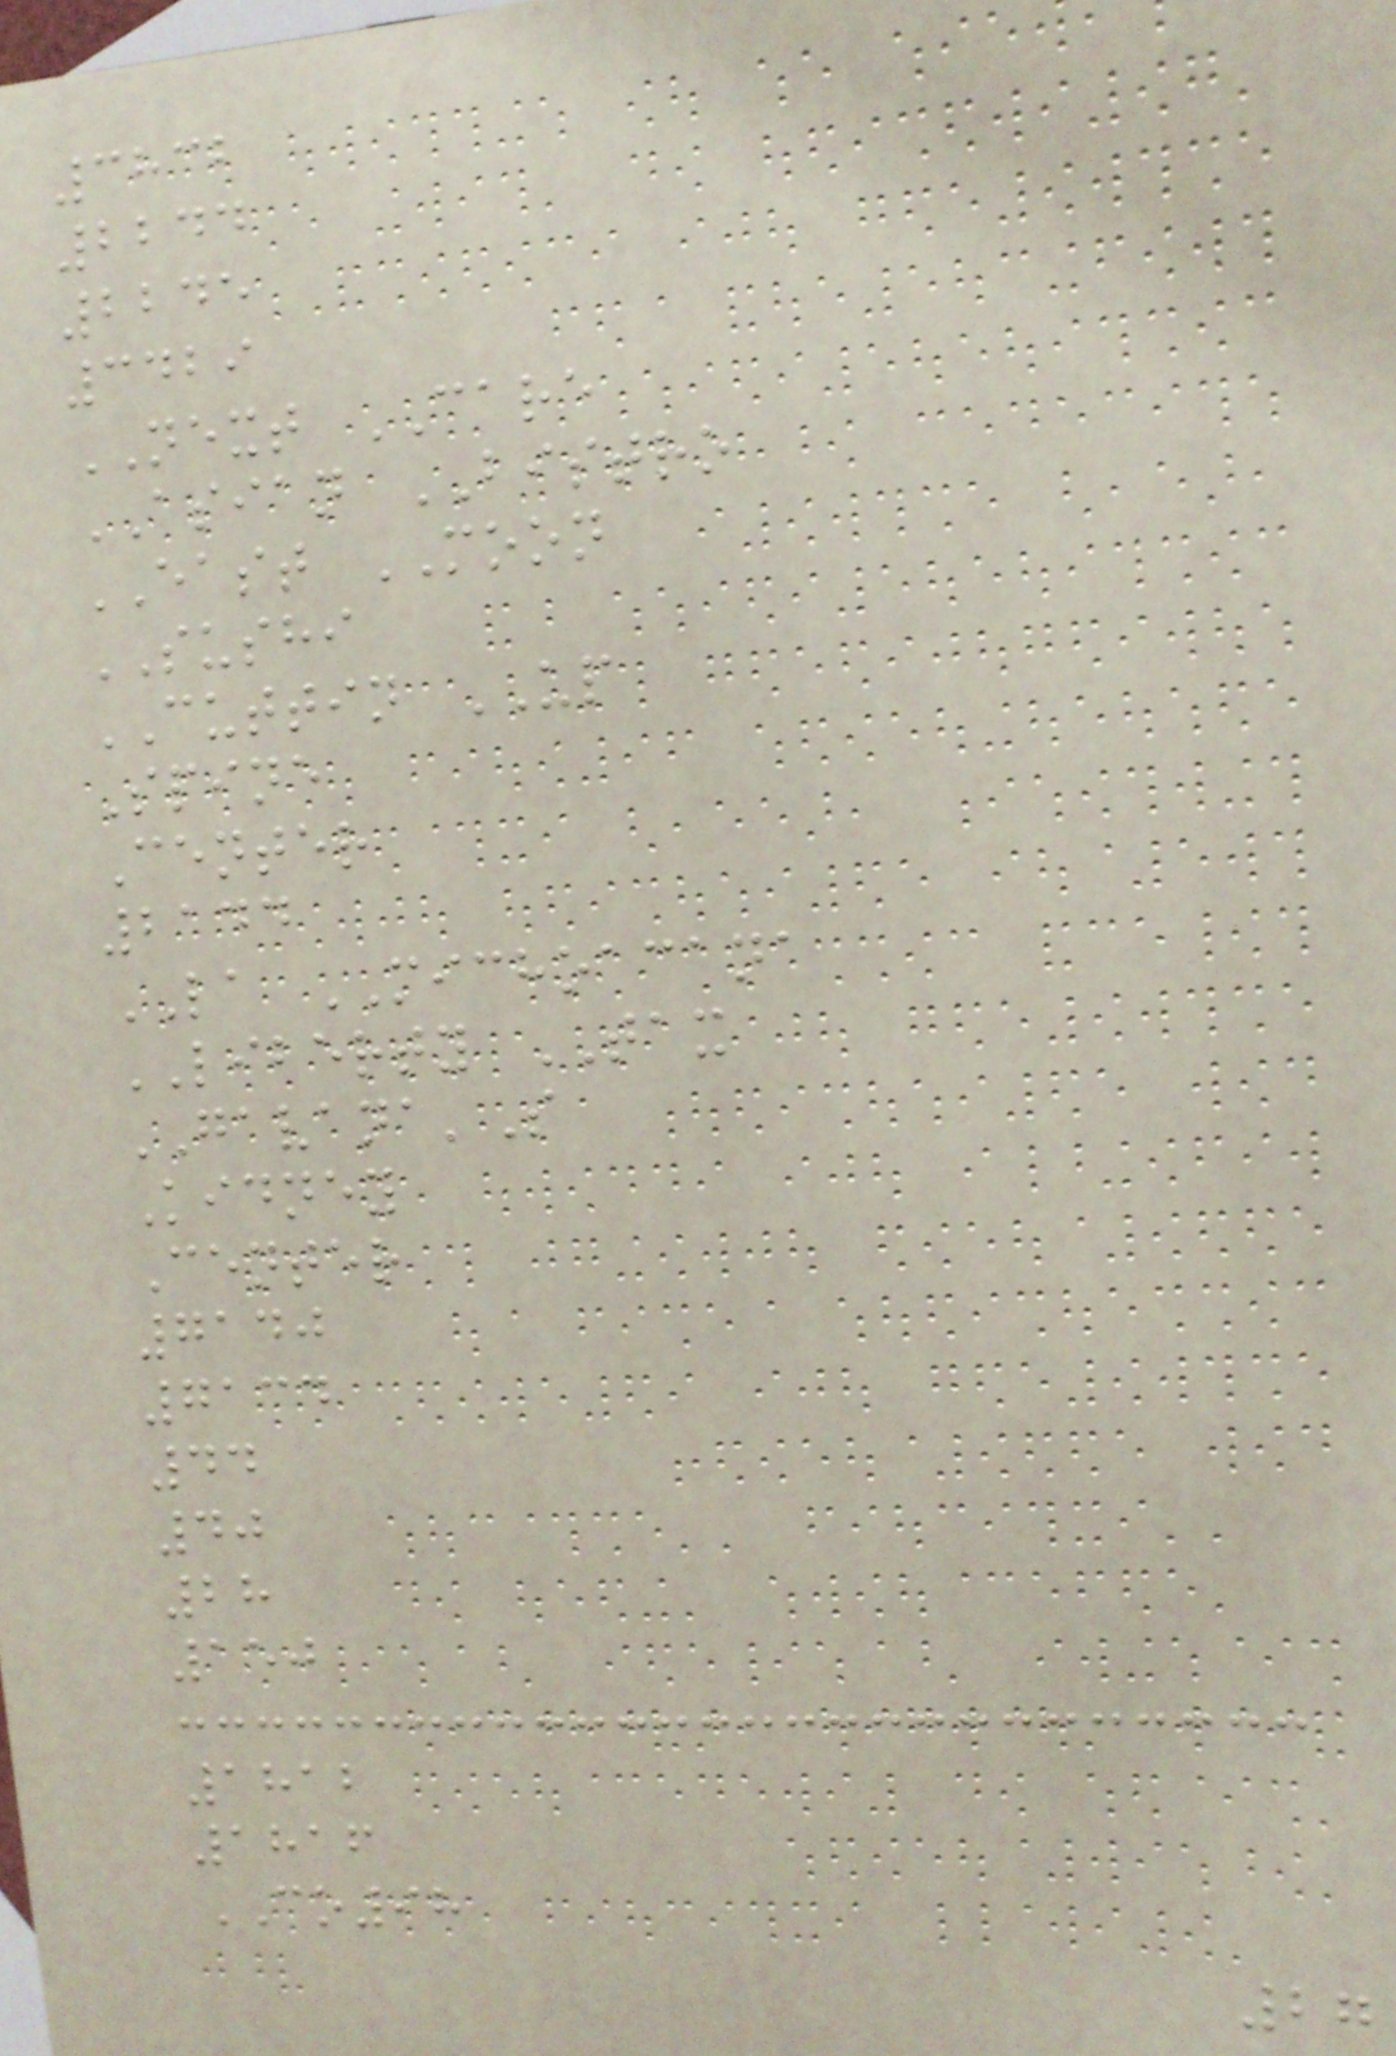3832
2244
2245
3429
NEXT CARE
ASIAN BISTRO
EAST MOON
SUSHI
CUTTIN UP
Spine
Center
2144
LA MICHOACANA
LIBERTY TAX
GAVANA'S
Kidney
Center
7140
7134
44
40
28
150
1812
1816
CO98
27
